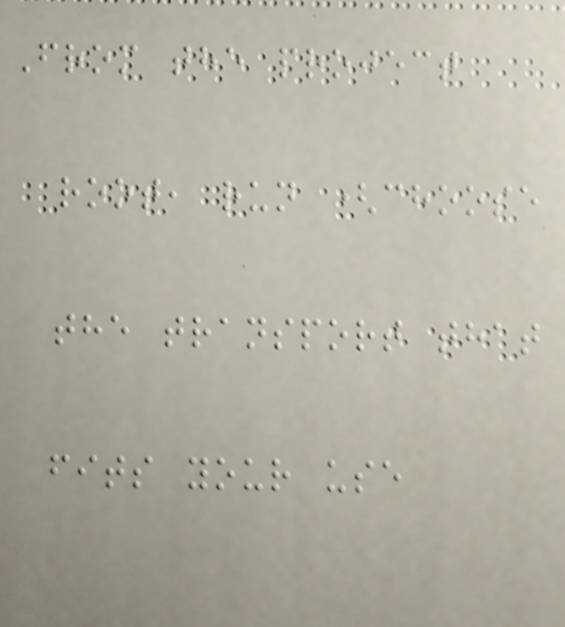From the project
root, run (choose
the transport that
fits your use
